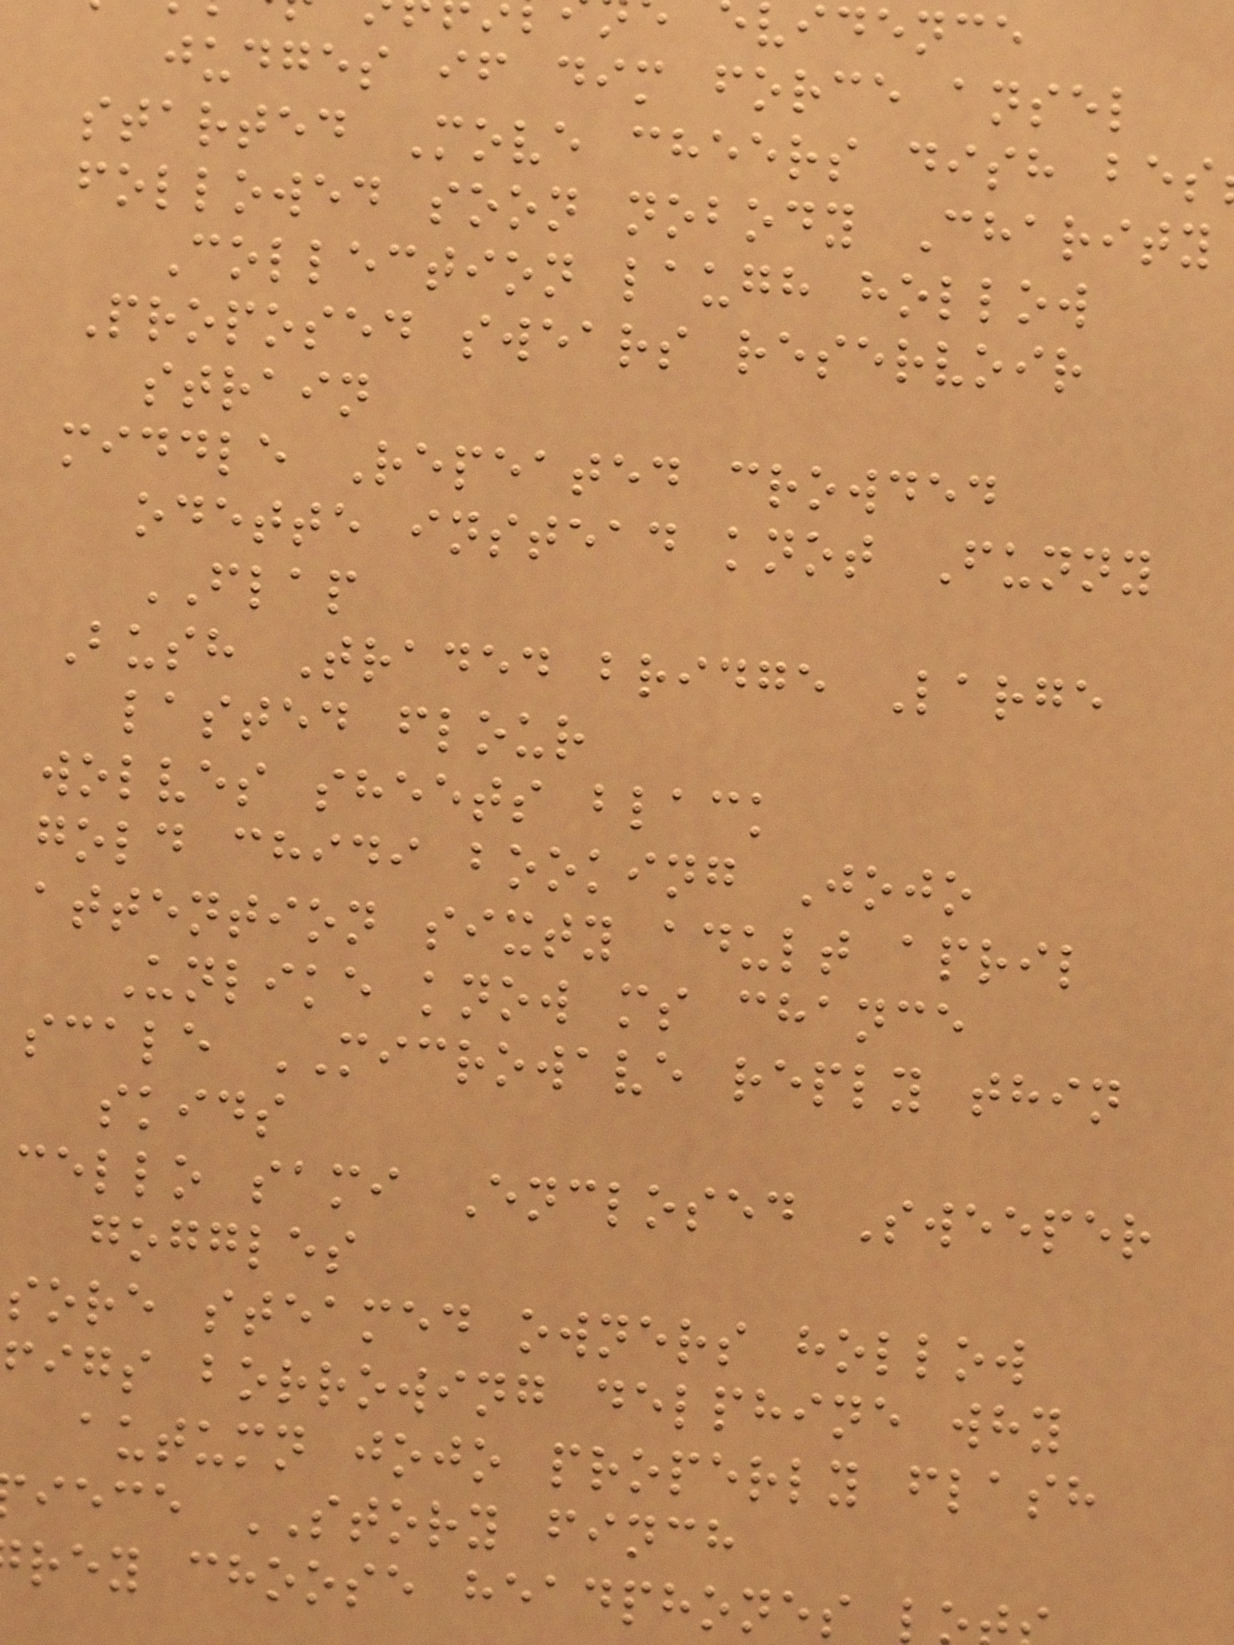vidence
judges if dim force ansel
started Move cheers dish bes
followed soon nobody Charity
Collection laugh hollow
Proposed swears reservoir
strain
middle Repeated crowded
odette instead knot Funny
FLAP
Bush Traded bridge Large
lasted flour
wolves sheets black
gold chidi booking Jojo
attention sixty adult april
Unlike know ms chance
scale MICROWAVE reply thin
skids
cello sami Enclosed Sweeper
goggles
sore steamed owners hollow
figs borrowing delphine why
autumn jojo properly flash
iece STORY finch
rey choose headphones
